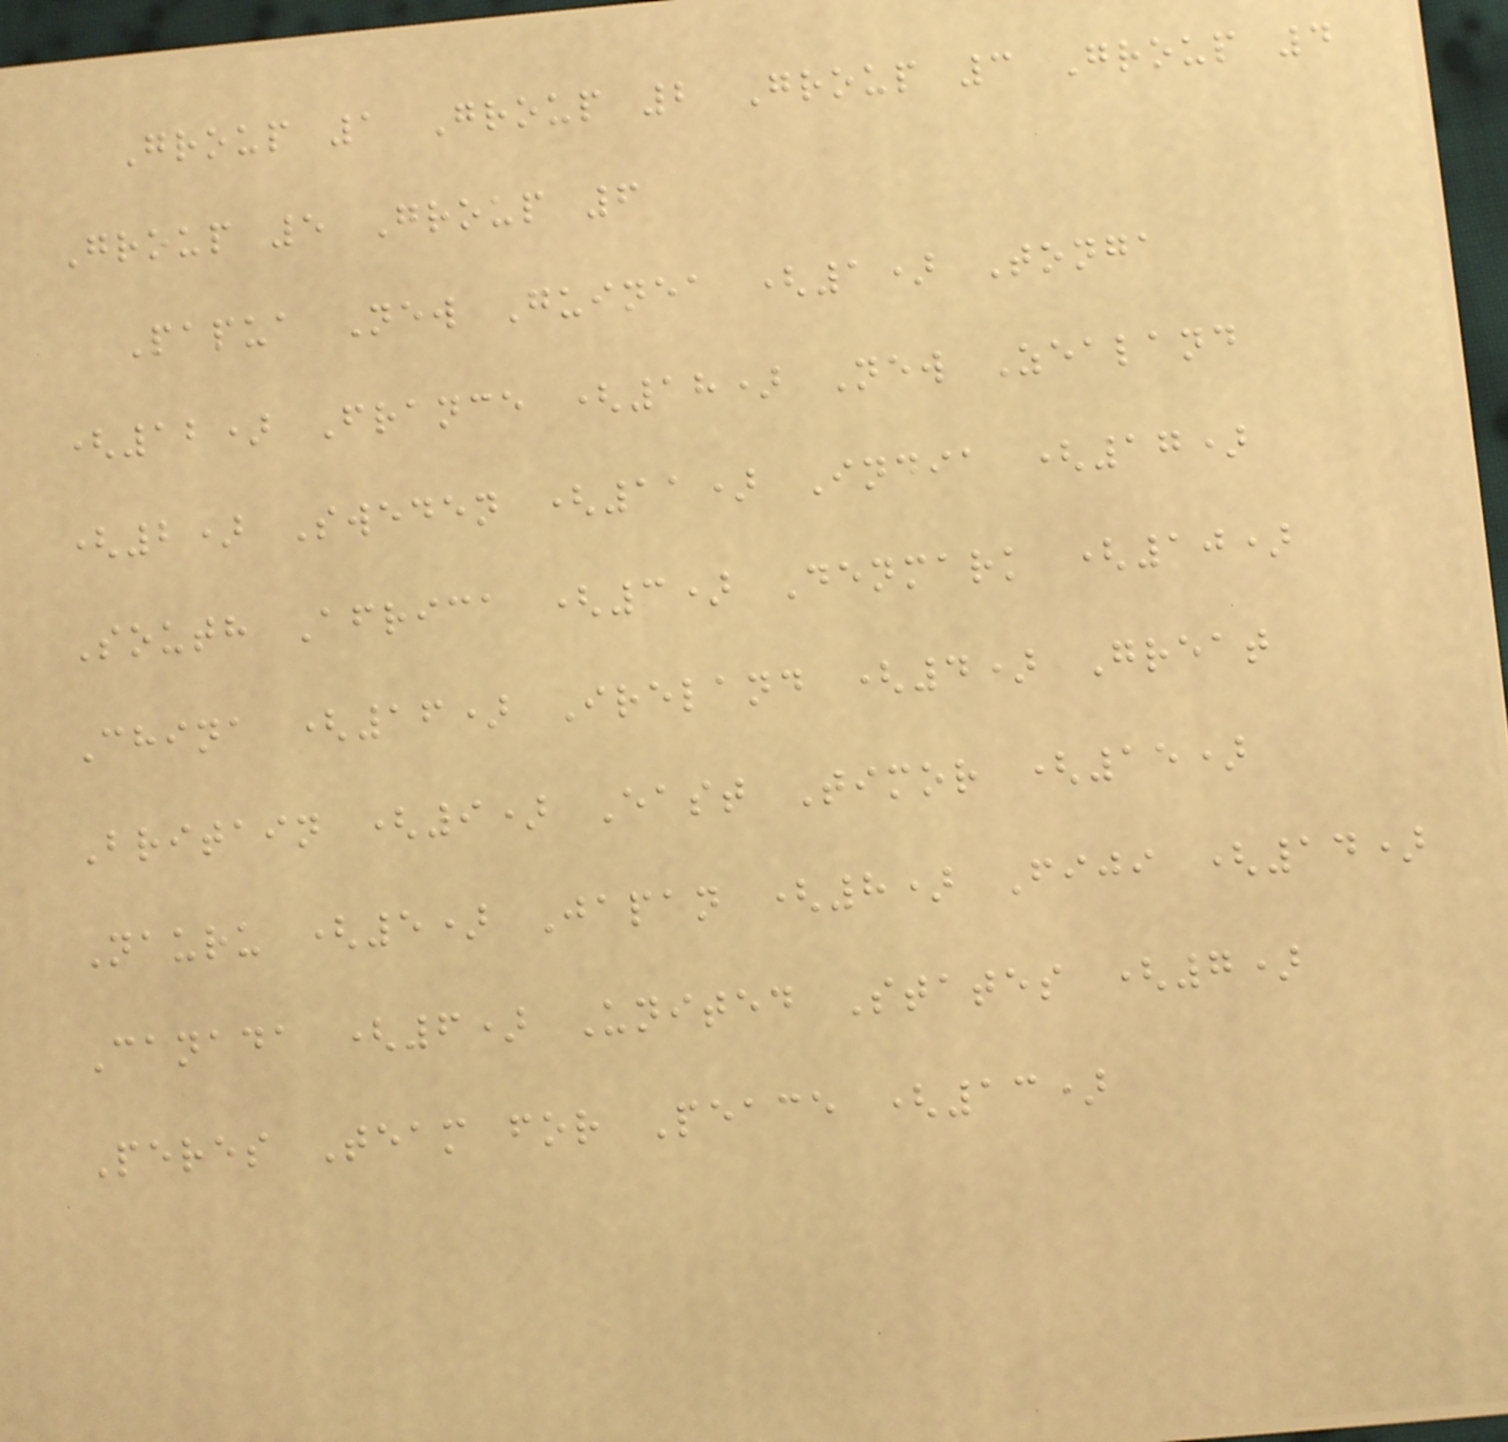Group 1 Group 2 Group 3 Group 4
Group 5 Group 6
Papua New Guinea (1) Tonga
(12) France (18) New Zealand
(2) Sweden (11) India (17)
South Africa (3) Denmark (10)
China (16) Ireland (4) Great
Britain (9) East Timor (15)
Nauru (5) Japan (8) Fiji (14)
Canada (6) United States (7)
Peres Team for Peace (13)
